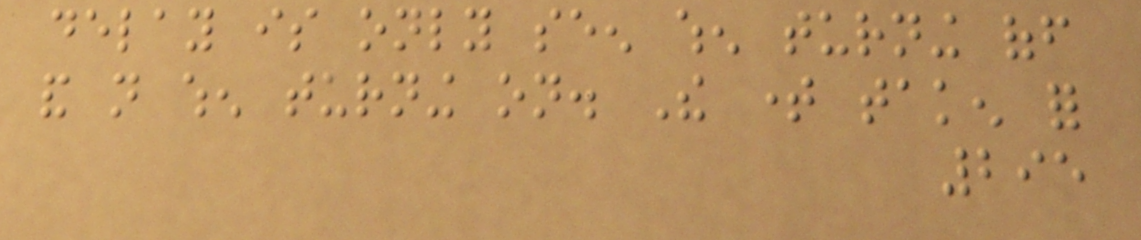delay is only seen when turning off
and not when turning on. The time taken for
295
